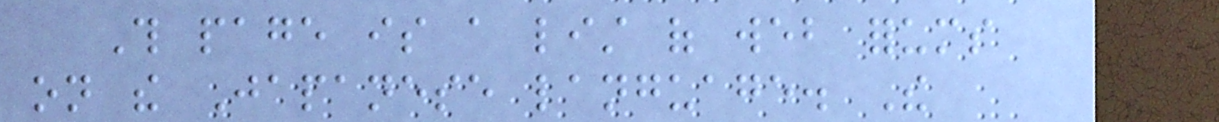This page is a list of web forums
on the Japanese language. The
